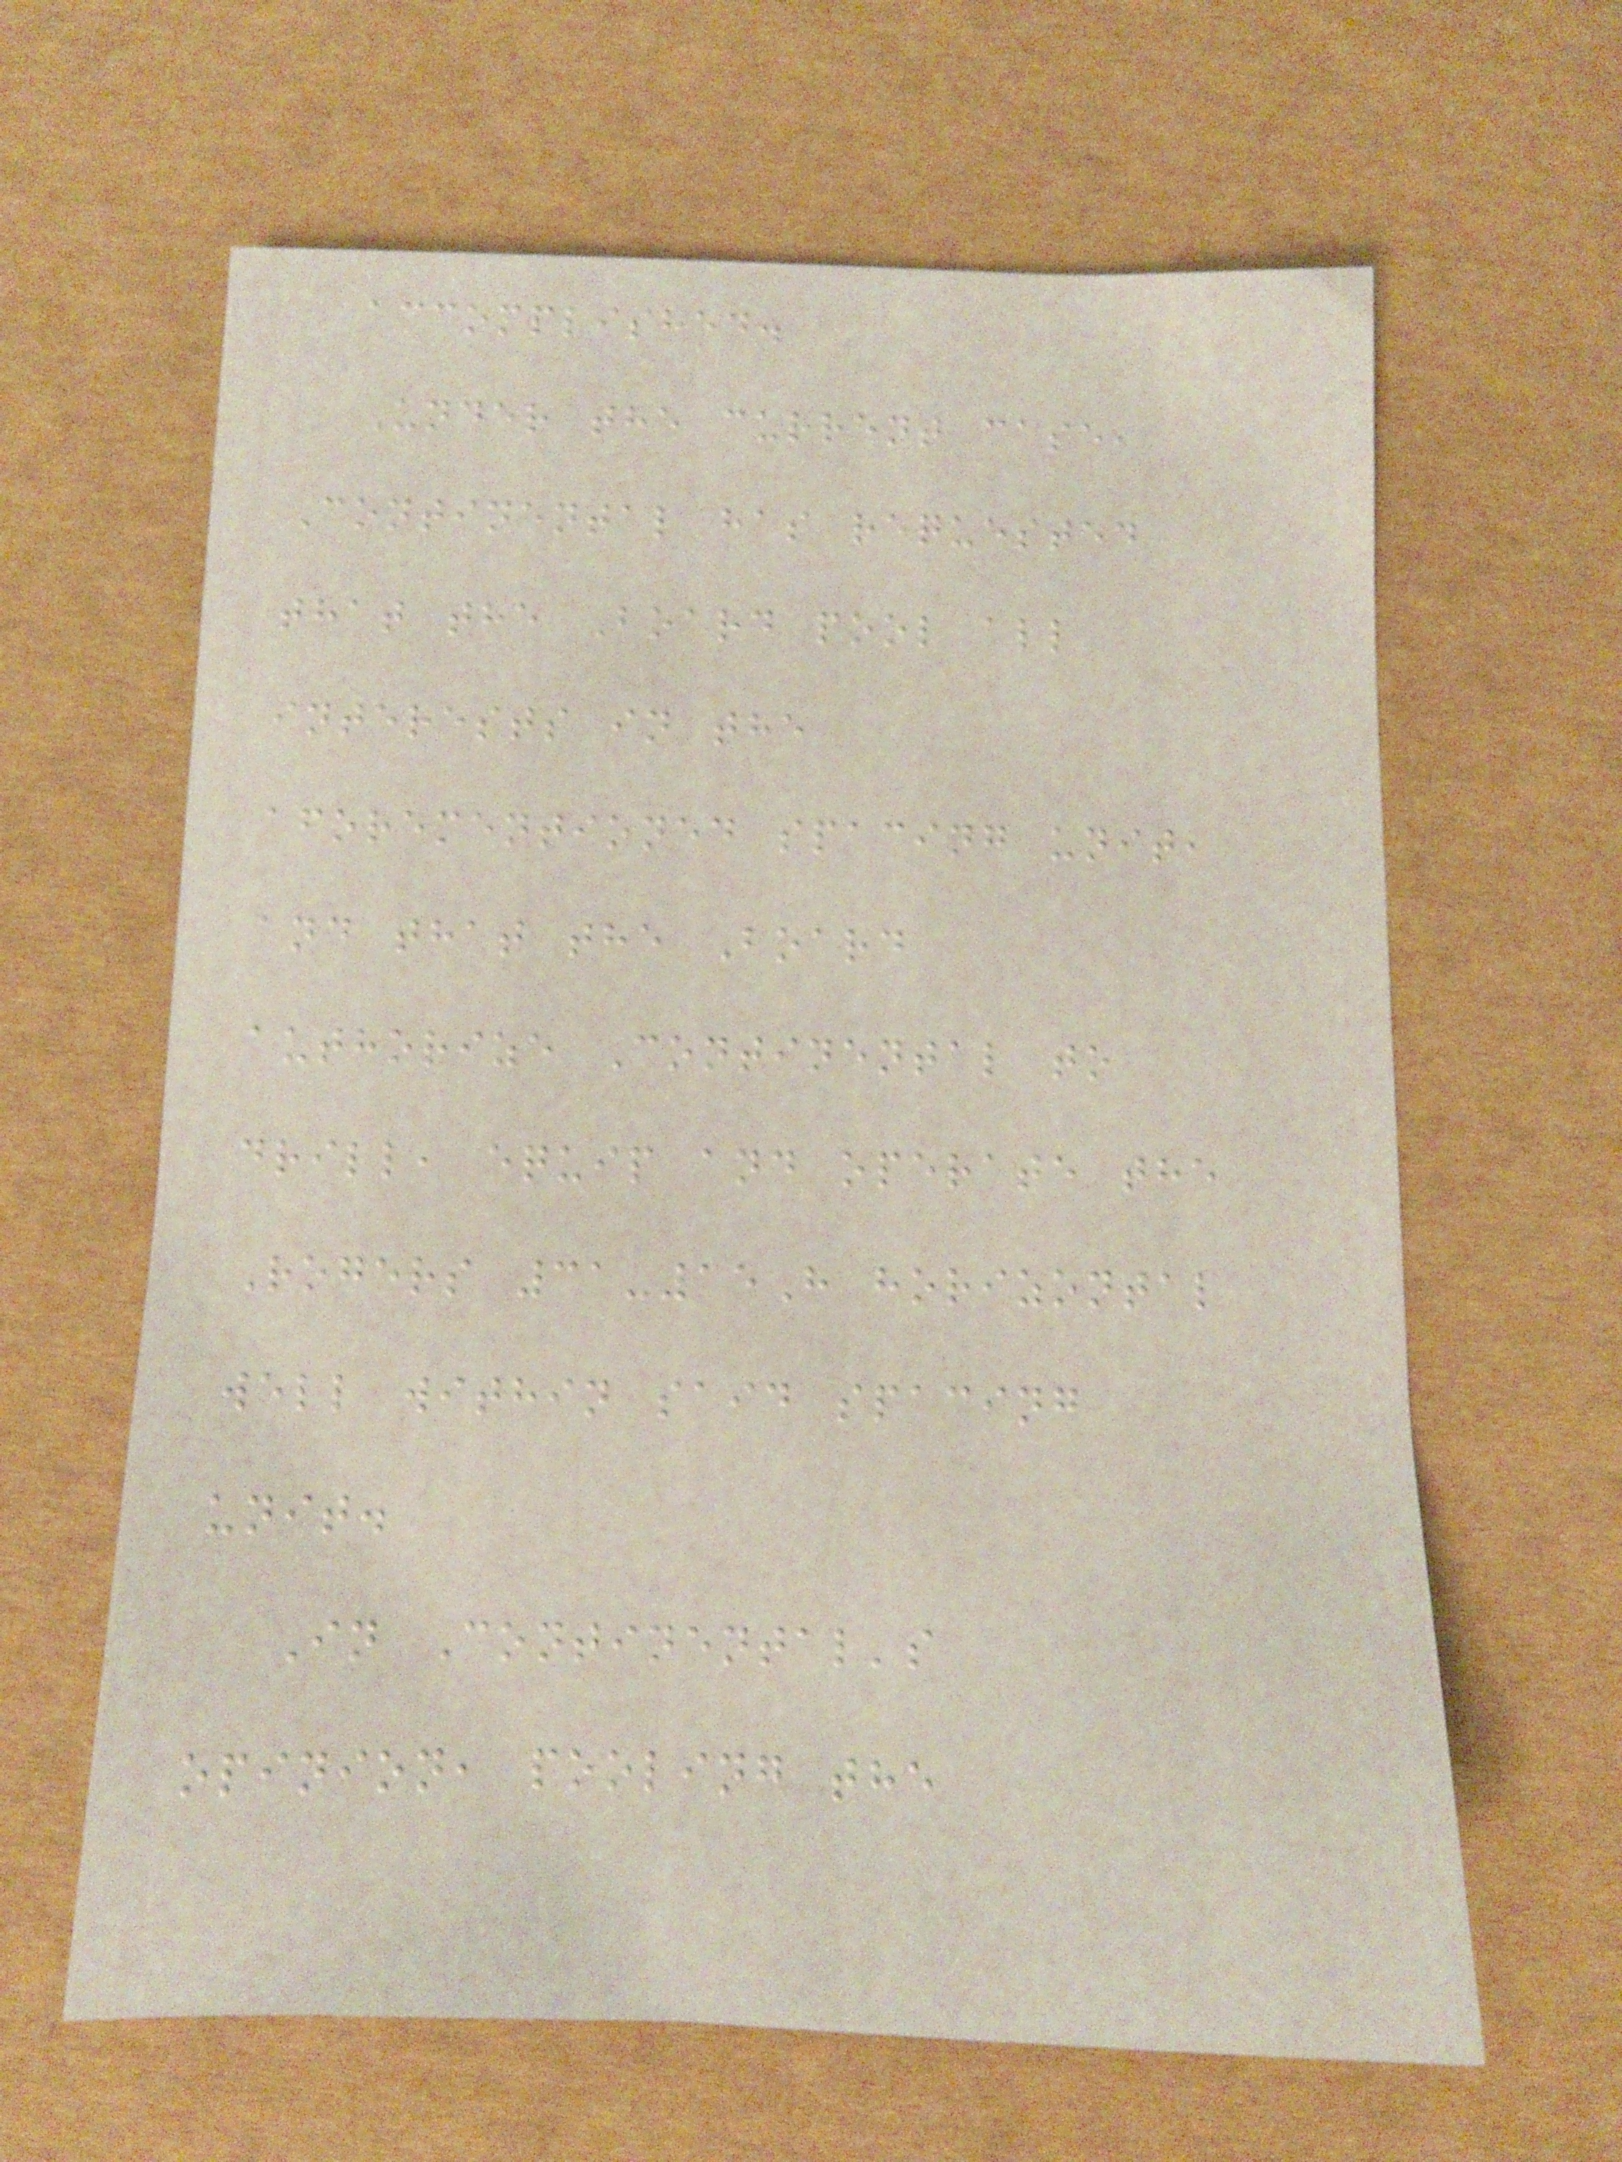accomplished.
Under the current case,
Continental has requested
that the Board pool all
interests in the
aforementioned spacing unit,
and that the Board
authorize Continental to
drill, equip and operate the
Rogers 31-15H horizontal
well within said spacing
unit.
In Continental's
opinion, pooling the
